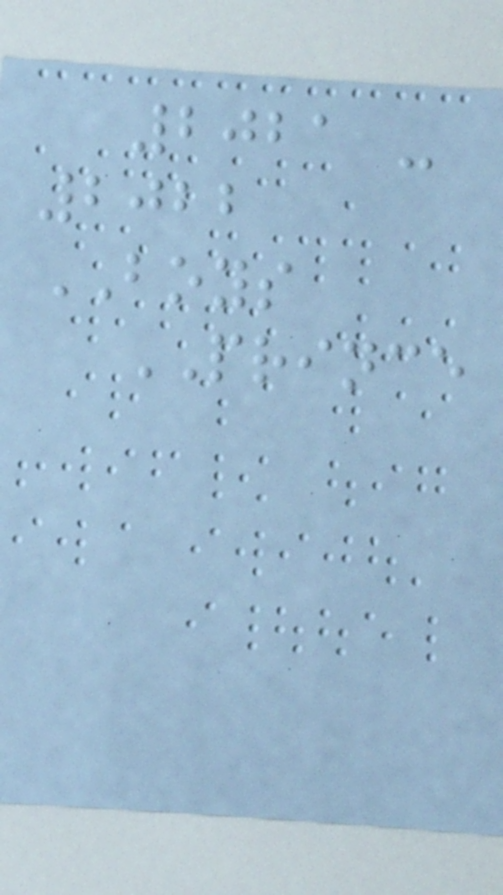2021 -
2022
BOYS
PRINCE
